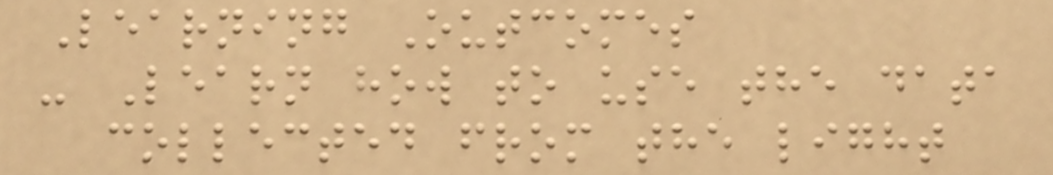Learning Outcomes
- Learn how to use the data
collected from the light
